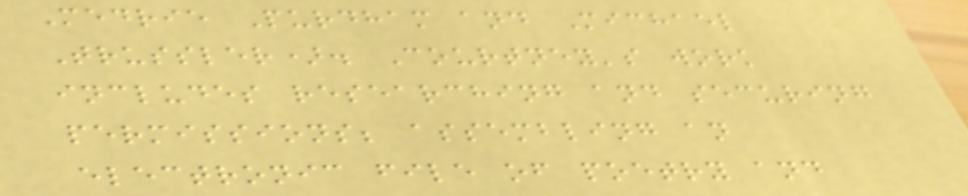Medrie Purdham and Michael
Trussler). Courtney's work
includes researching and securing
permissions; assembling an
electronic file of poetry and
